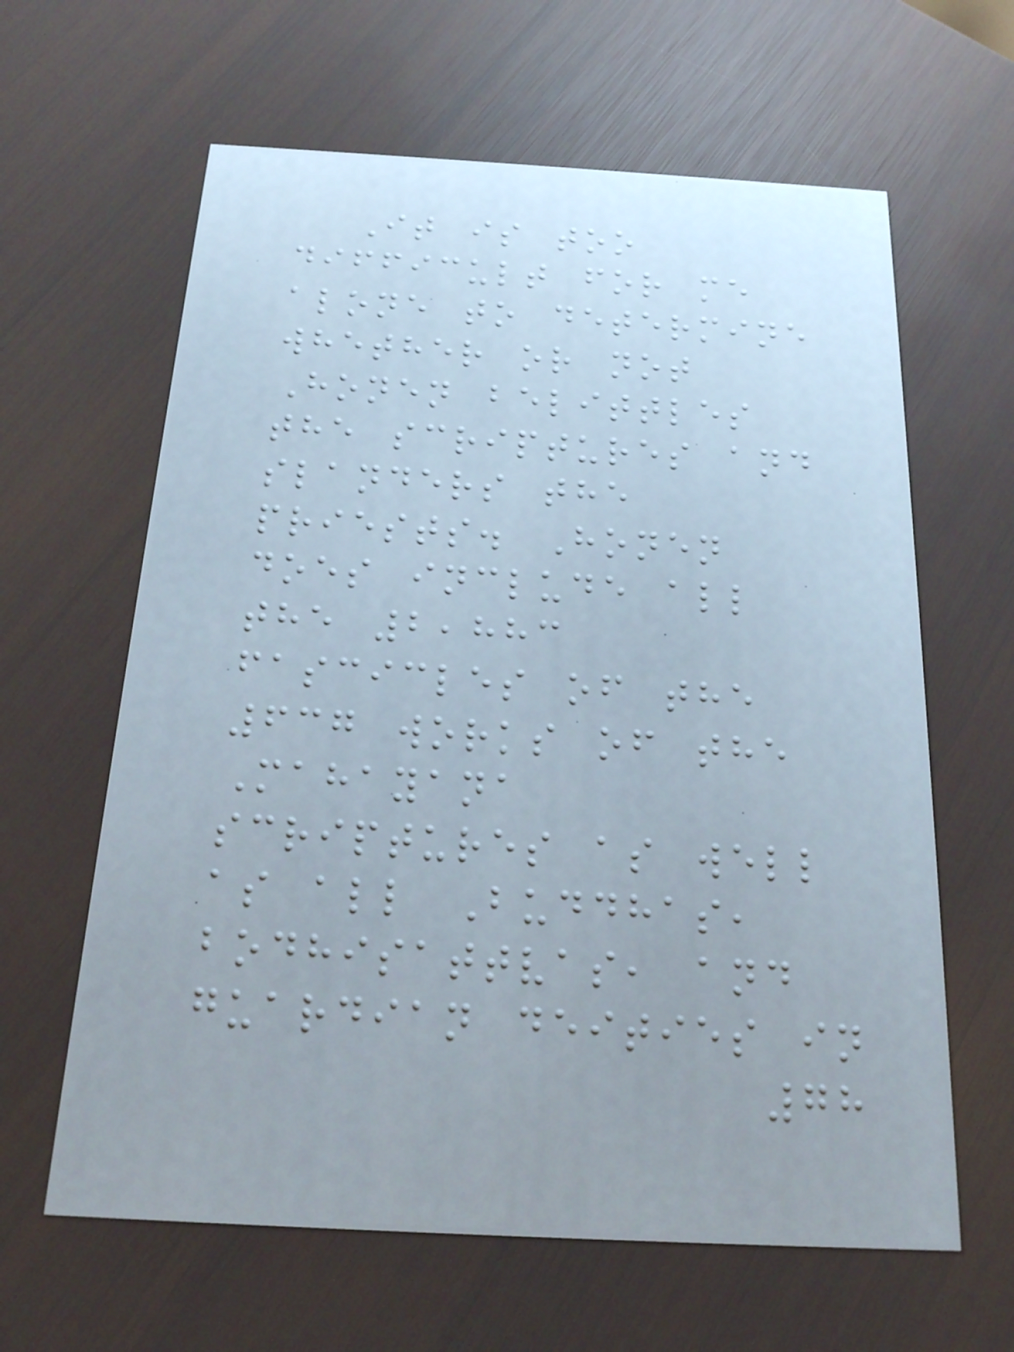It is too
difficult for me
alone to determine
whether or not
Honen belittles
the scriptures and
slanders the
priests. Honen
does include all
the 2,883
fascicles of the
637 works of the
Mahayana
scriptures as well
as all Buddhas,
bodhisattvas, and
guardian deities in
78
